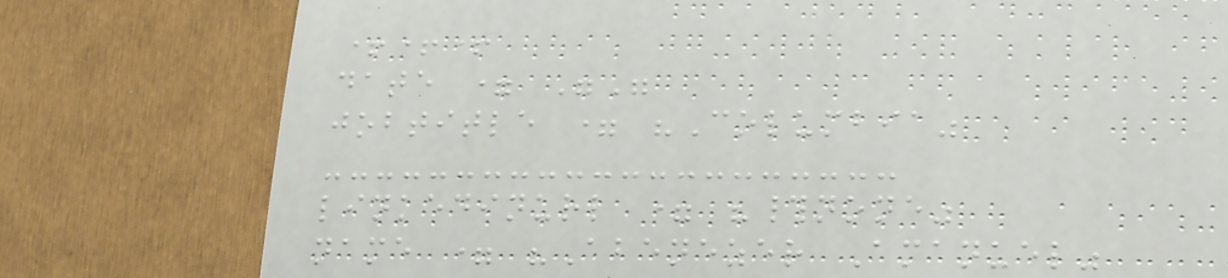+++
date = ""
jobtitle = "Columbia"
linkedinurl = "#none"
name = "Abenezer Amanuel"
